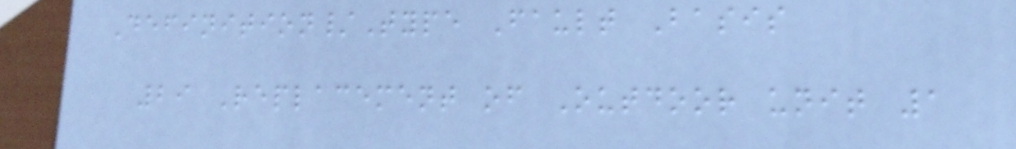Definition/Type Fault Basis
29 Replacement of Outdoor unit 1
